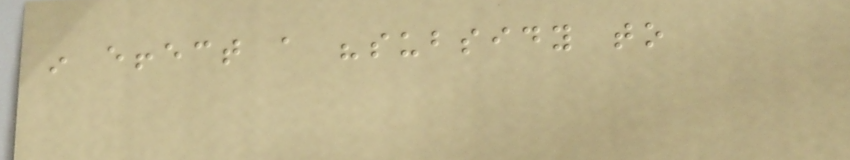in effect a "subsidy to
